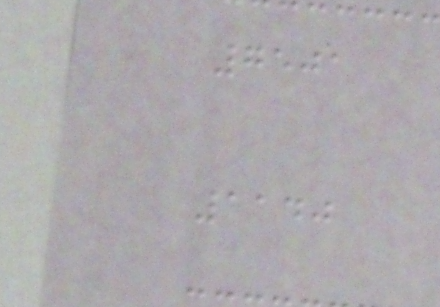7501
1140
